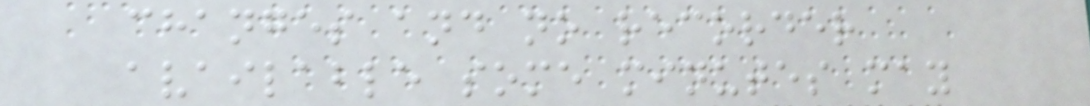changes and no recorder
available some minutes may
